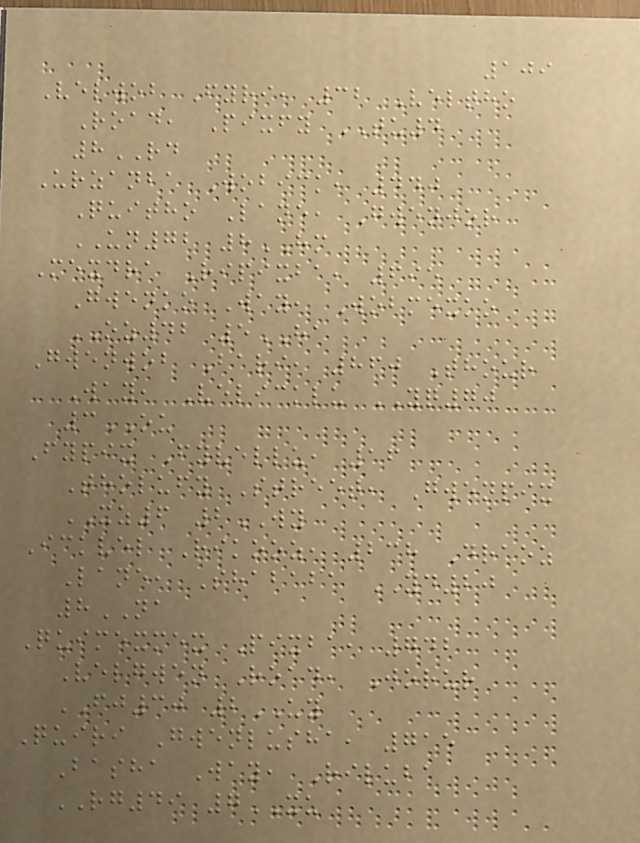109
Velwob Fyri, 32 Veltho
Road, Pixfy TU4
8RD
Urzanba Wobick, 440
Quitho Lane, Gwenjor
UN72 8HM
Mexdra Ripixba, 695
Gwenko Way, Wobmexko
OZ42 5HA
Gwenwob Bari, 860 Thour
Way, Velicklu YQ70
3OU
Fypix Fyvellu, 16
Tholufy Street, Gwenpix
XZ6 2WY
Ickvel Rikooz, 238 Draoz
Lane, Shababa YD20
8NA
Quimexmex Pixba, 742
Velgwen Road, Jorur
FJ30 2UY
Quiri Gwenlusha, 715
Basha Way, Riluba
RG49 7XU
